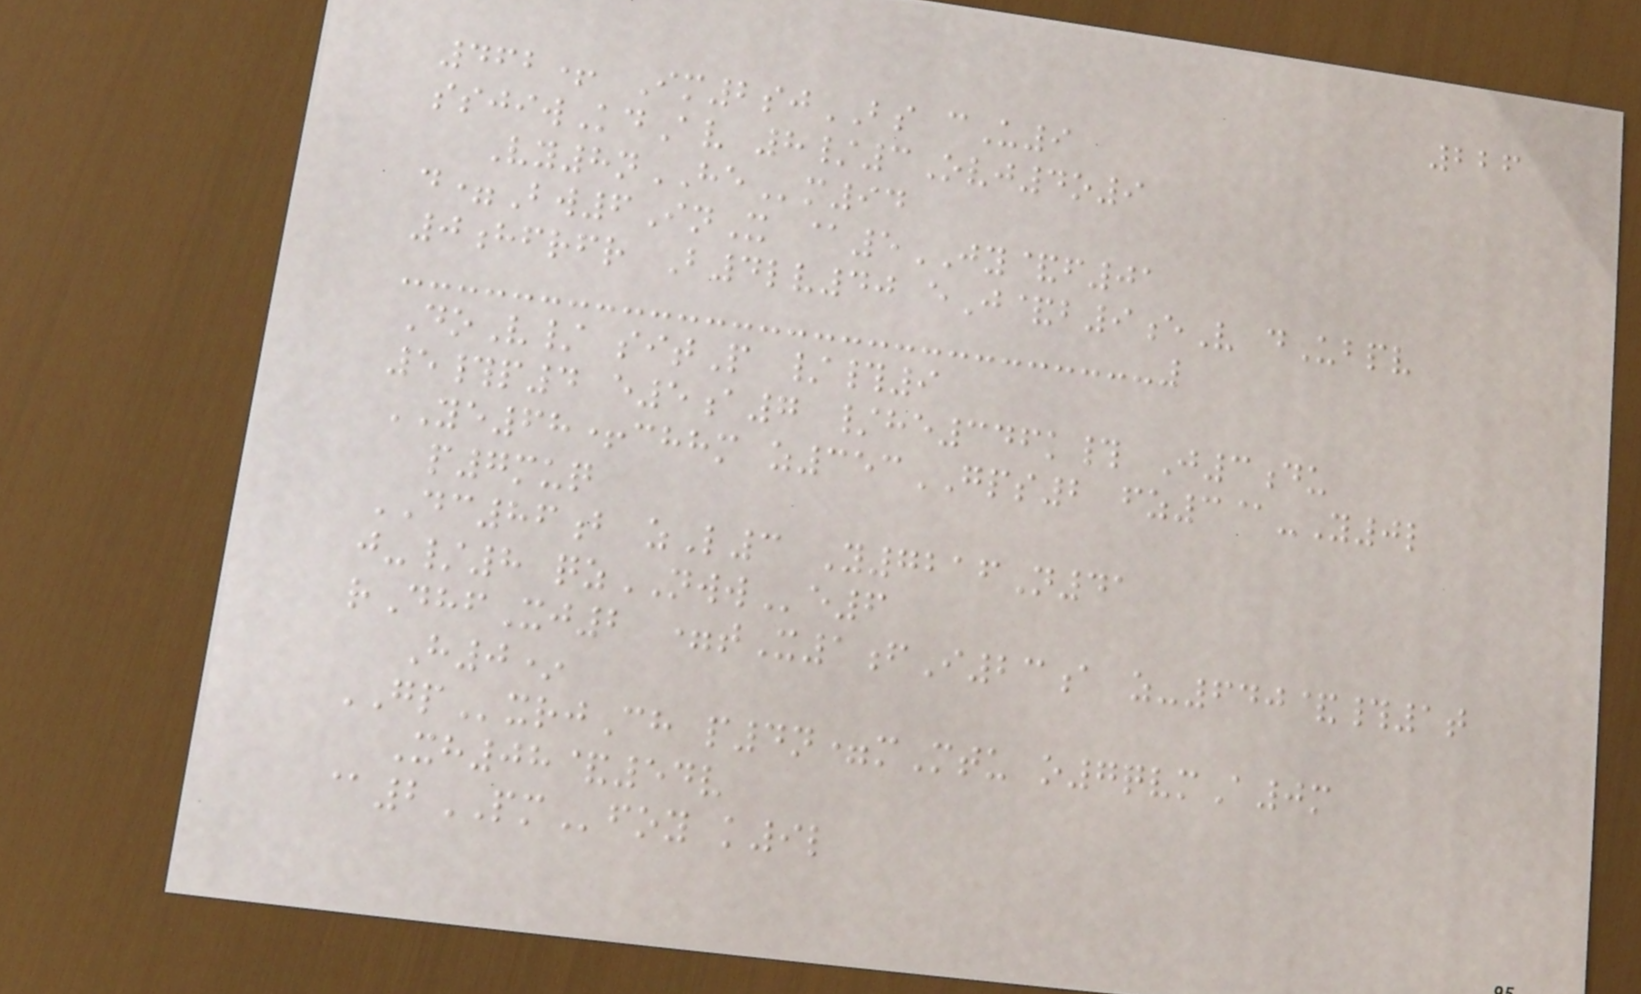226
462+ Im2sjBS cU9
ssjiwKdAv 8/3Ovj4o9
Vy8nHEm94
d=Bw6InX @5JY&f01
0hfrfr B4lv40 eJ&b9eV dUbpv
DoV/ sitP /#9
5#p4 e5a7 /he346k# J3du
YE68+chhm z353GPS2 fz3@-Y0l
p7muq
DC86b zL3 Y7216N41
j-/8 qzNWWe6
rDhfXj2 =tX1fI23a z-640&#1t
H0*
GPxrjCh p4n=mMtu o7qvmA0m
Xh08&54v
@2PMfoy k9l
